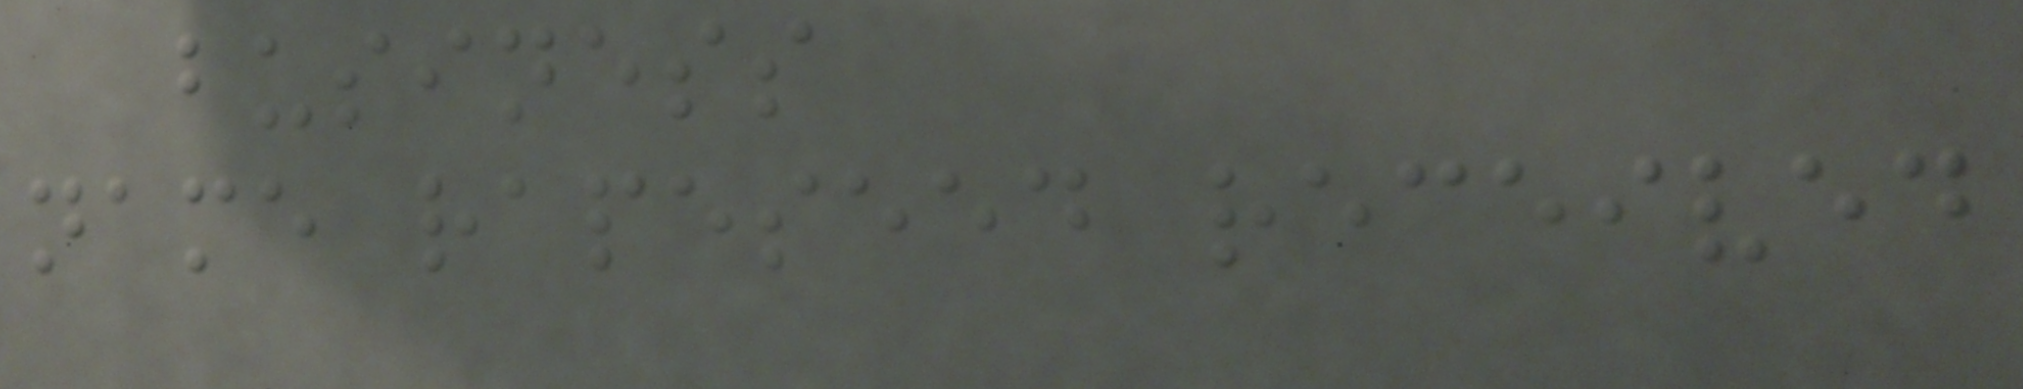business
name rapeseed received
